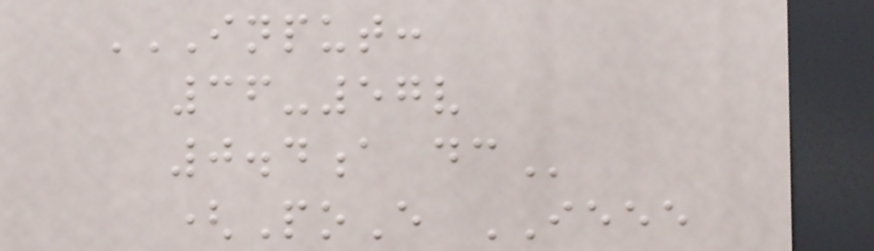INPUT:
36-57V
0.4A DC
(PoE IEEE
